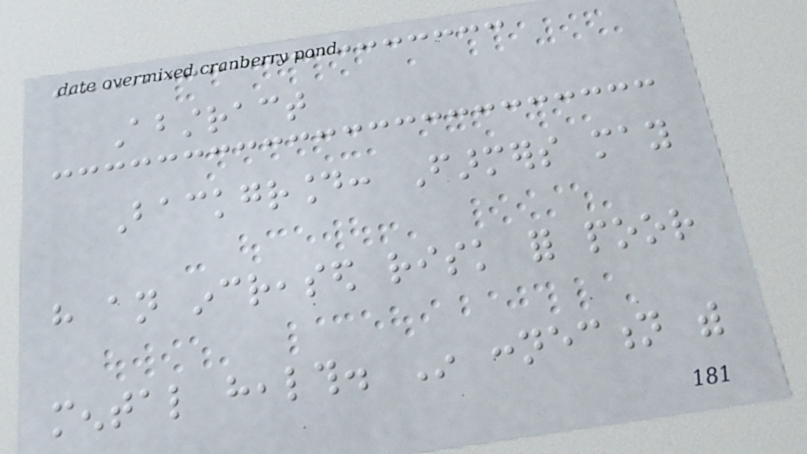Abstract
Background: Farmers may
have an increased risk for poor
mental health. In connection with
